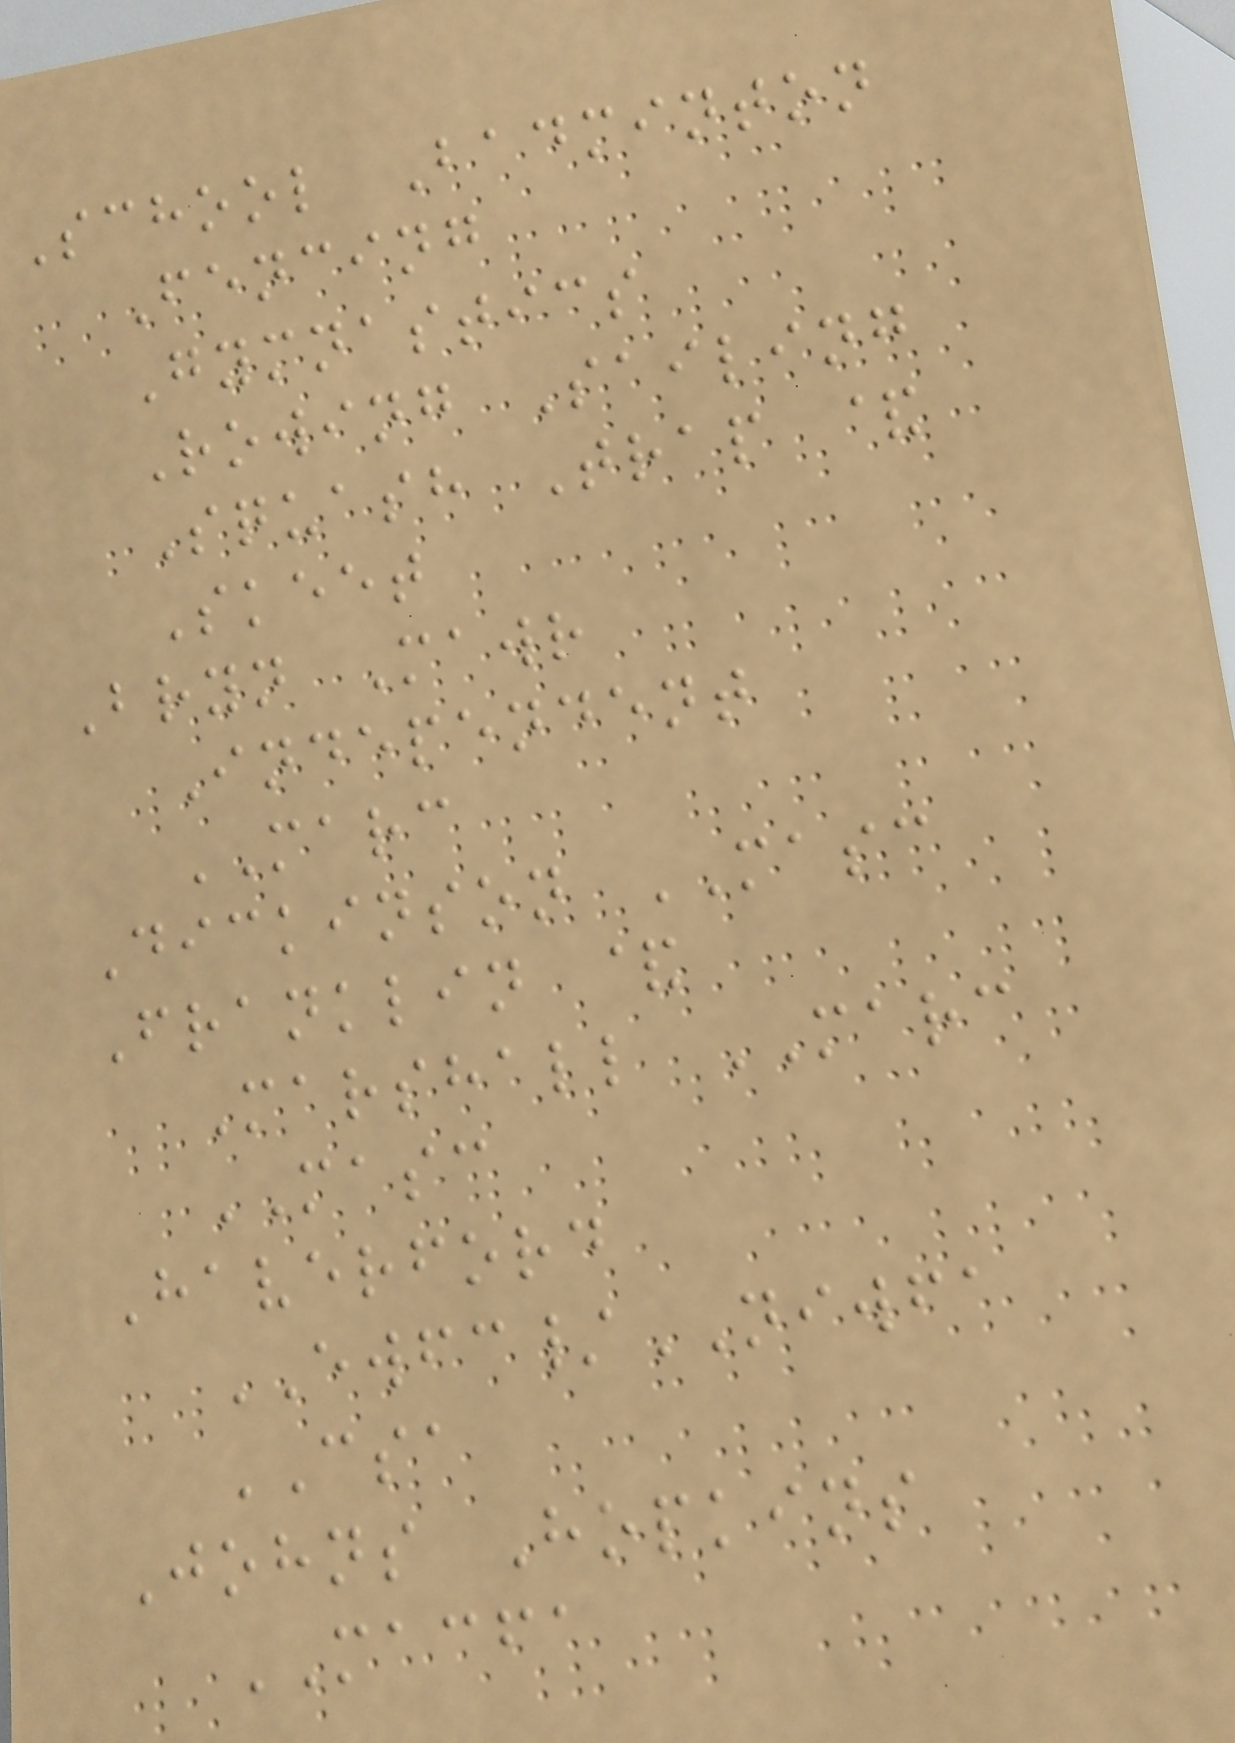School Badminton
Fencing
Gymnastics
Rowing Sailing
Squash Trap &
Skeet
Bryn Mawr
Independent
MARC
Dickinson MASC
Franklin &
Marshall MARC
MASC
Haverford
EWFC/NIWFA
CSA
Johns Hopkins
MACFA
